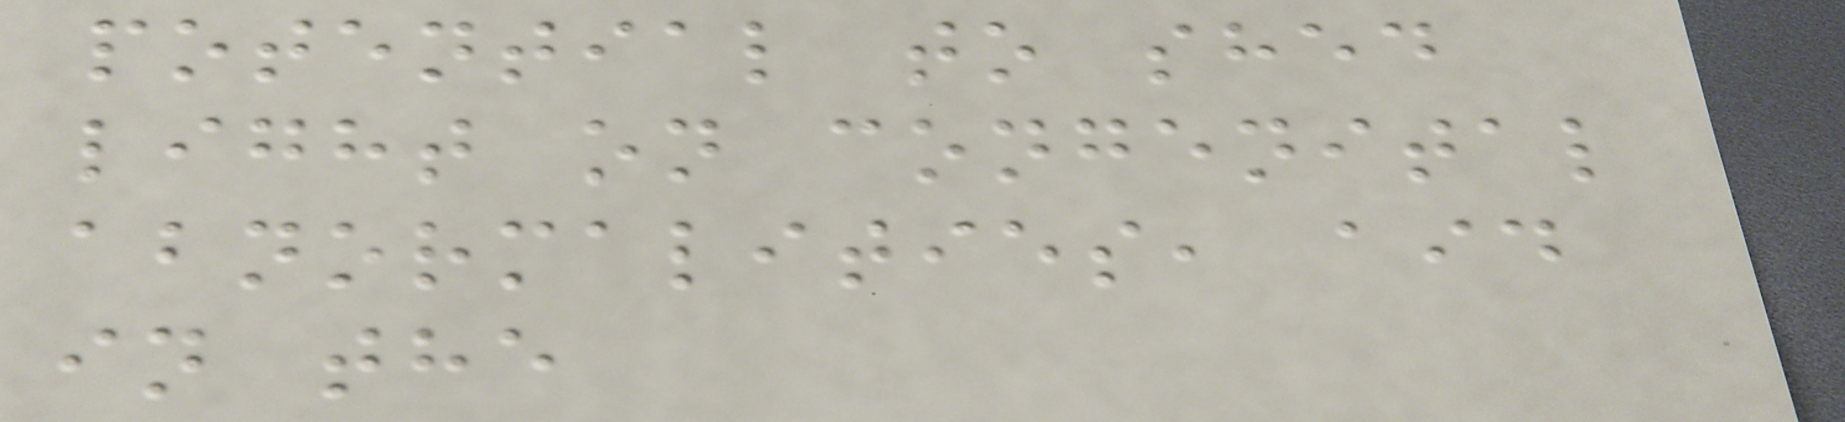potential to shed
light on congenital
abnormalities, aid
in the
